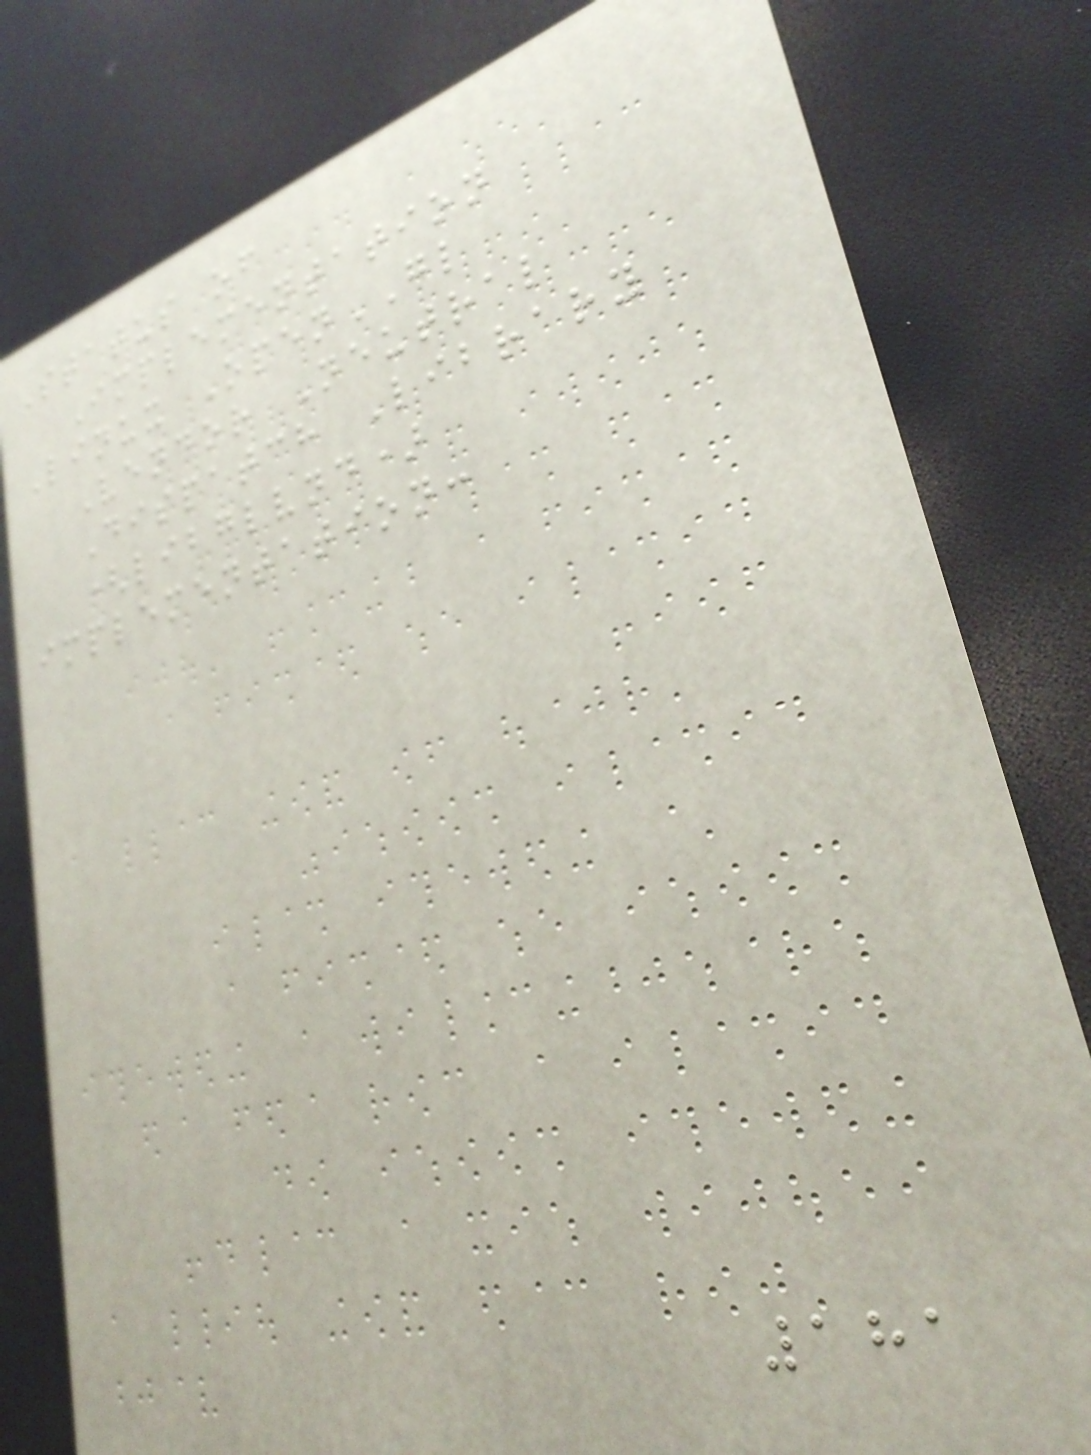Status of
Implementation
Linux OpenGL
Vendor Neutral
Dispatch Library
(libglvnd)
implementation:
181
